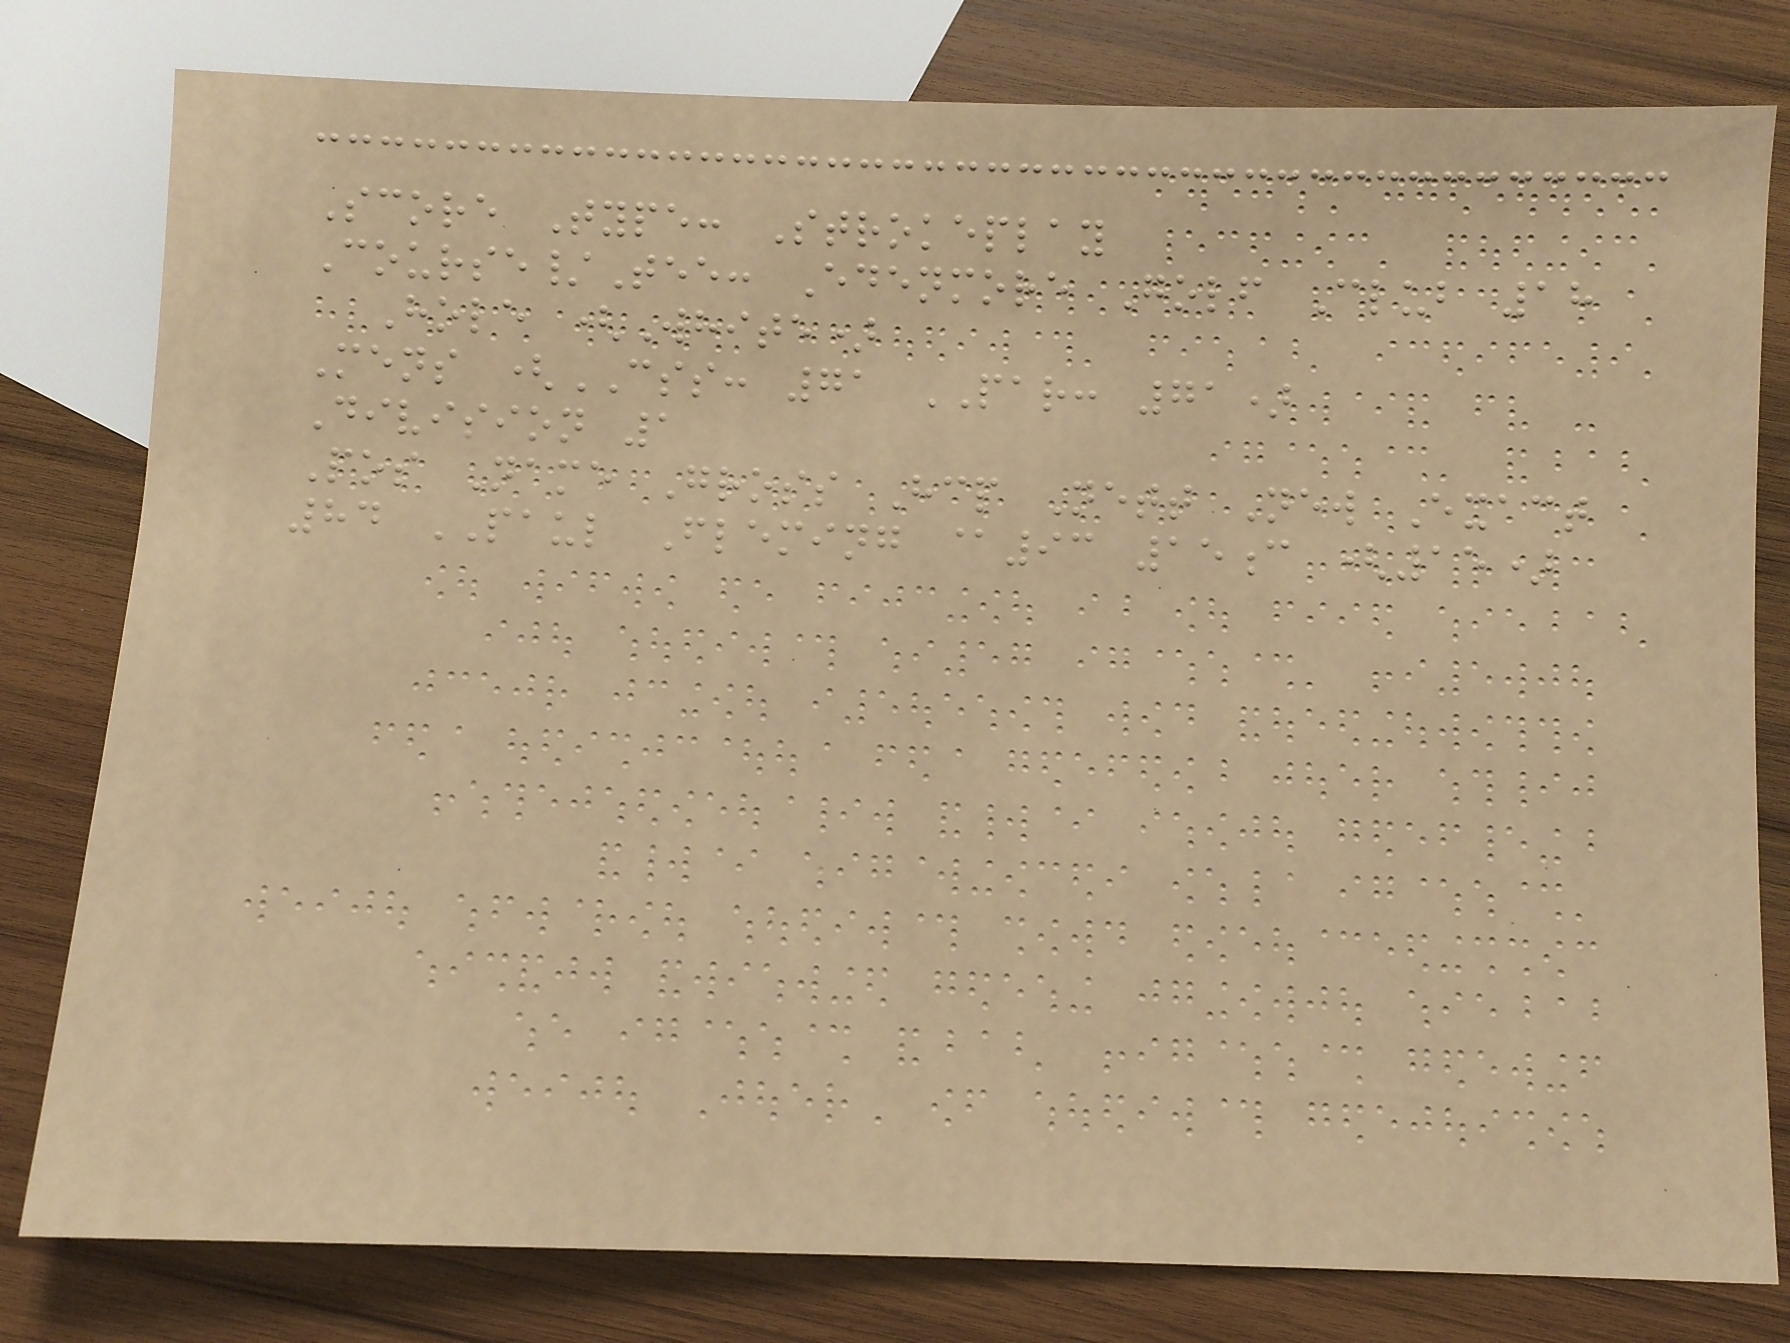Score Type: Strokeplay
Course/Tee: Edenmore Golf Club 18
Hole (White)
Mens (CSS: 71 PAR: 71)
Division 1
Pos Name Gross Hcp Nett New Exact
84 PAUL Fleming @93 15c (15)
